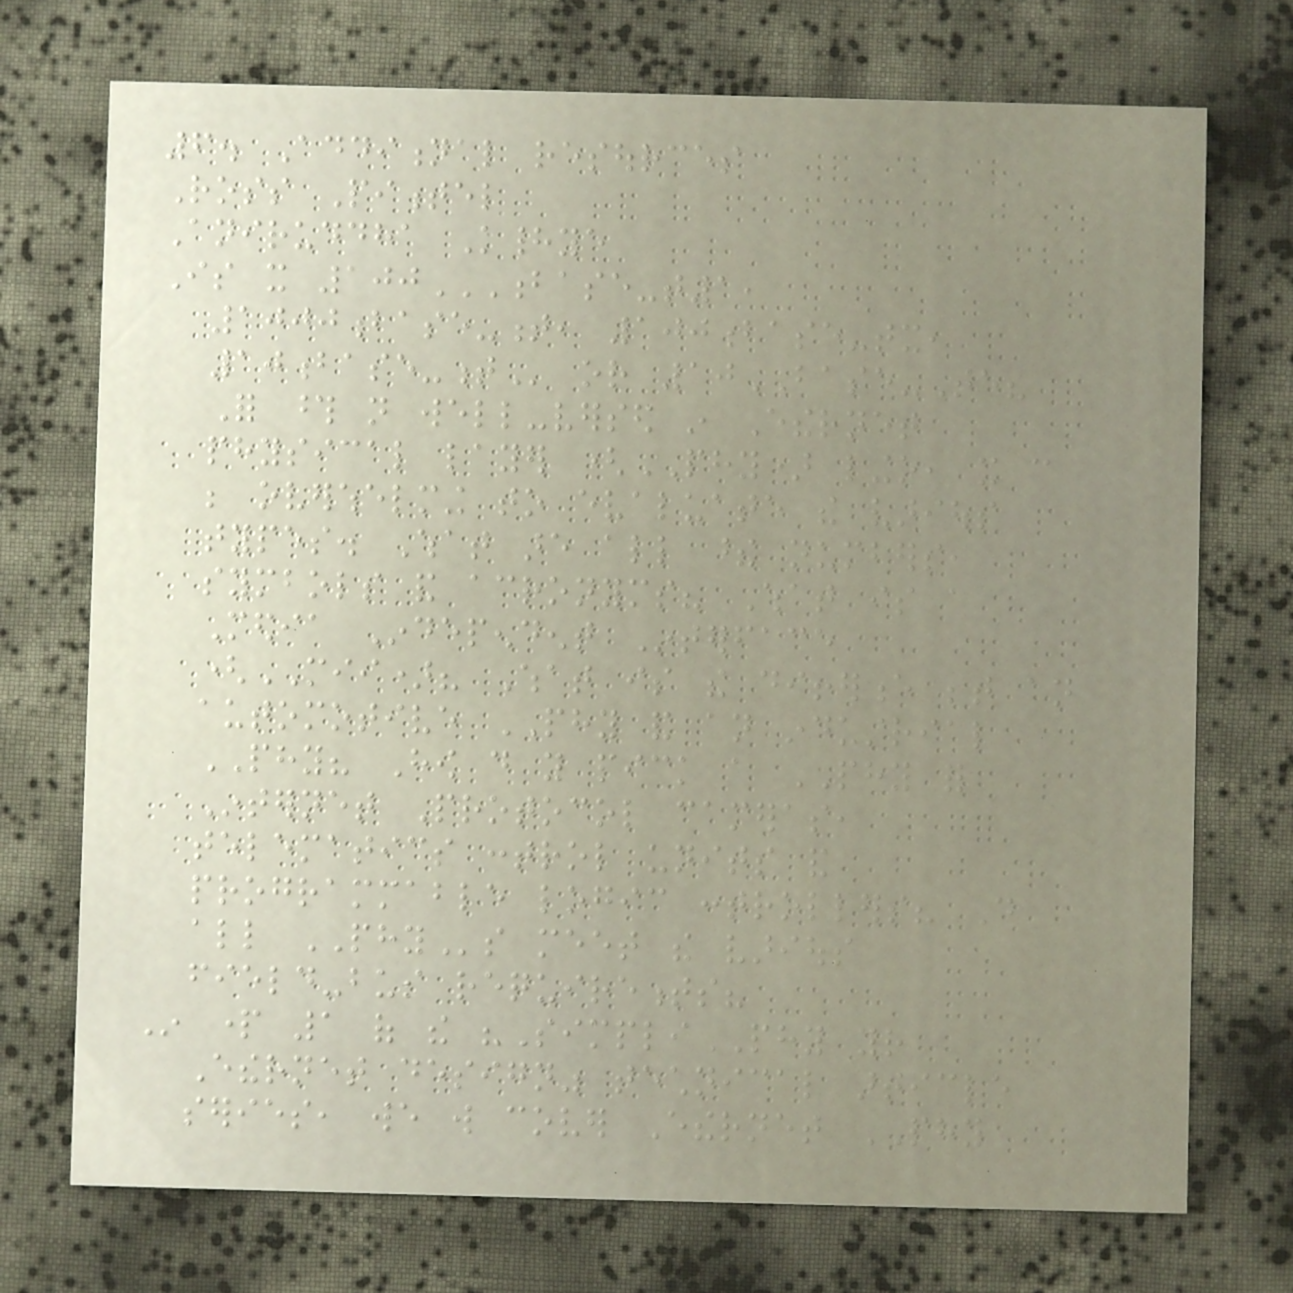6. Additional resources
Ross Pimentel
Aniruddha Khadye
Is it 100BASE-T1,
1000BASE-T, 100BASE-TX,
10BASE-T or 10BASE-Te?
For those not well-versed in Ethernet
physical layer (PHY) lingo, it can
be overwhelming to evaluate the various
types. What are all these numbers,
symbols and acronyms? What is a
Media Independent Interface
(MII)? What is the difference between an
automotive PHY and an industrial
PHY? How do you pick a PHY for
Internet Protocol cameras,
telematics control units and
programmable logic controllers? Do
all PHYs meet the various
field-bus requirements?
In part 1 of the "SimpliPHY your
Ethernet design" technical article
series, we will cover Ethernet PHY
